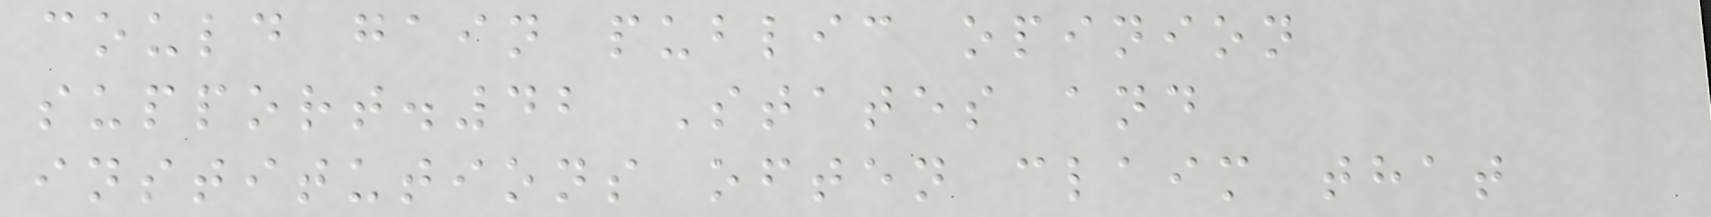could gain public opinion
support.42 States and
institutions often claim that
